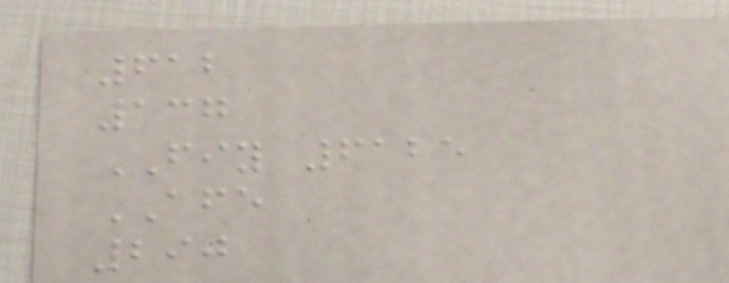612
137
FIY 6125
AFE
290
